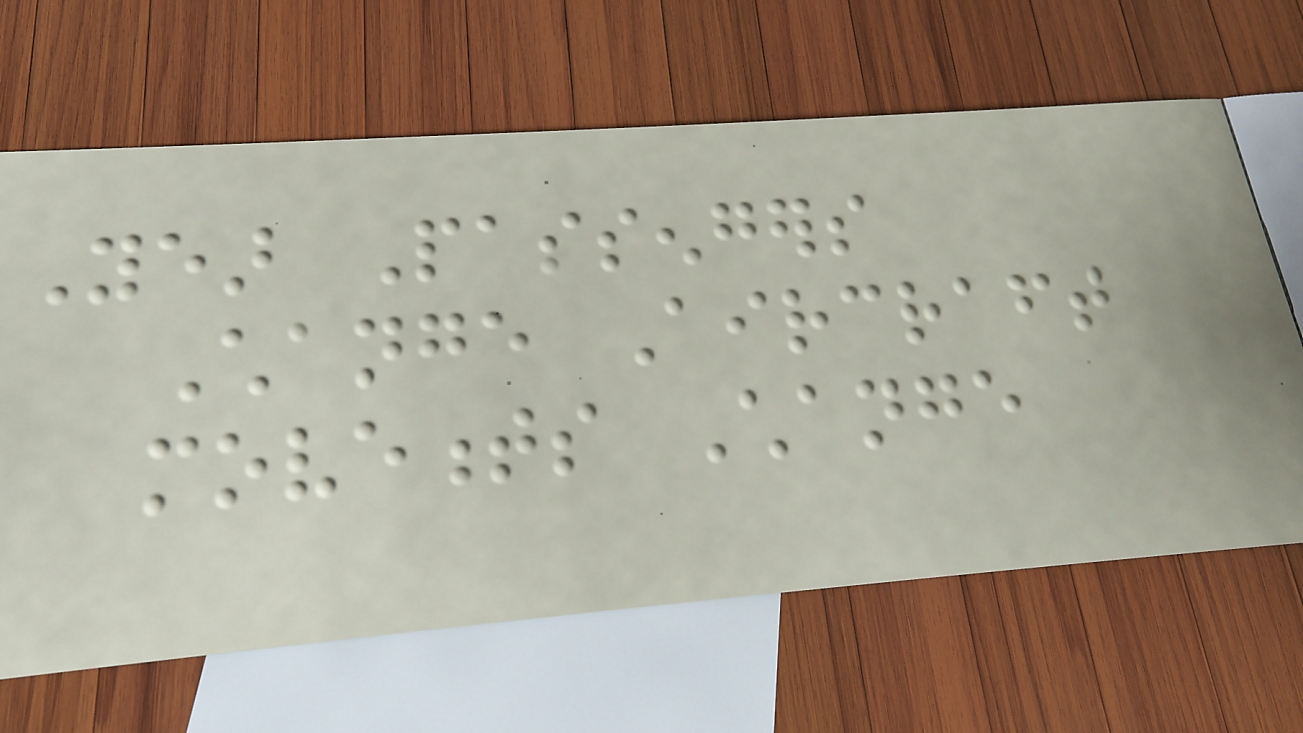Year Passengers
Change Aircraft
movements Change
